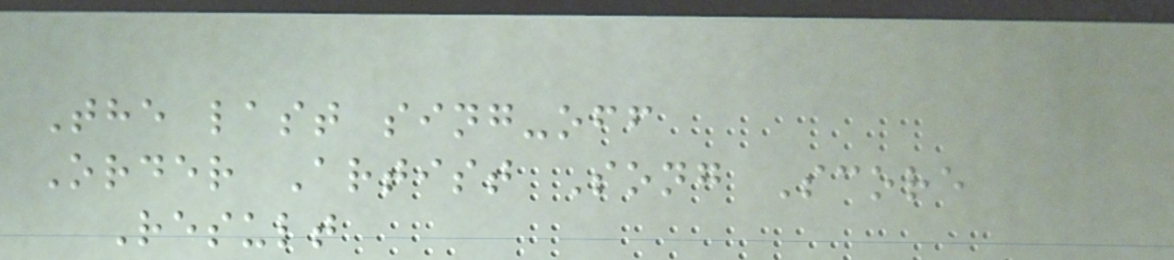The last sing-off
Order Artist Song Score
Result
